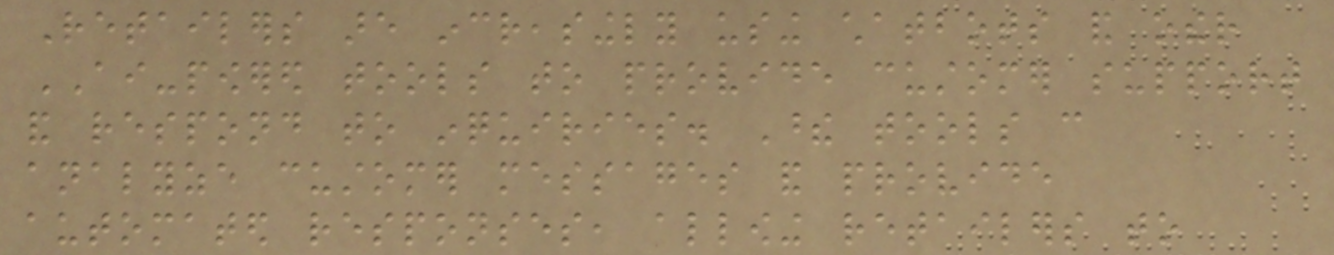Retailers are increasingly using chatbots and other
AI-powered tools to provide customer support
and respond to inquiries. These tools can
analyze customer messages and provide
automated responses, allowing retailers to
